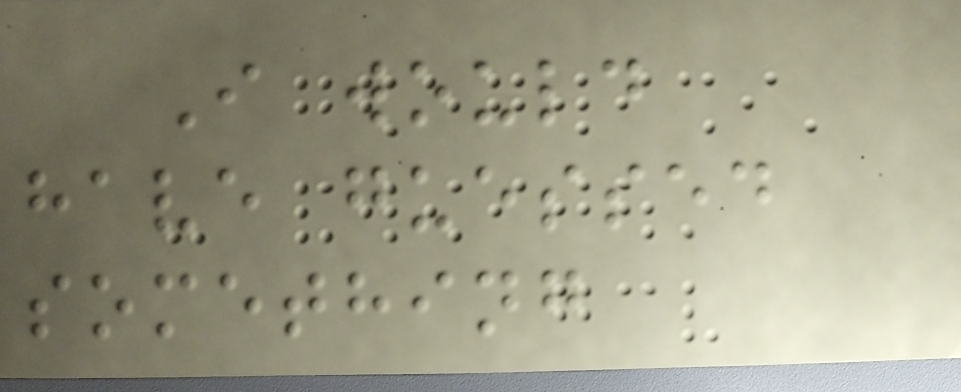I would
have guessed
something
